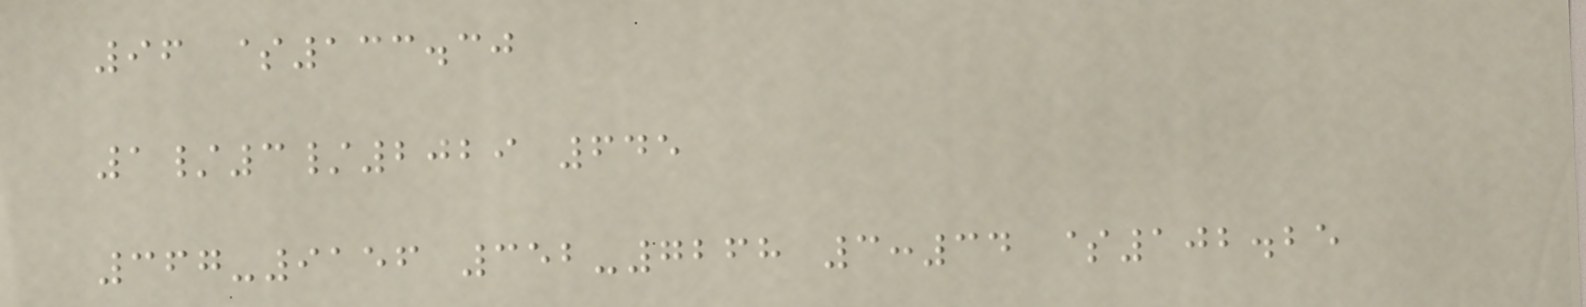96 $133.30
1/3/2029 645
367-9156 352-7268 3:34 $102.25
